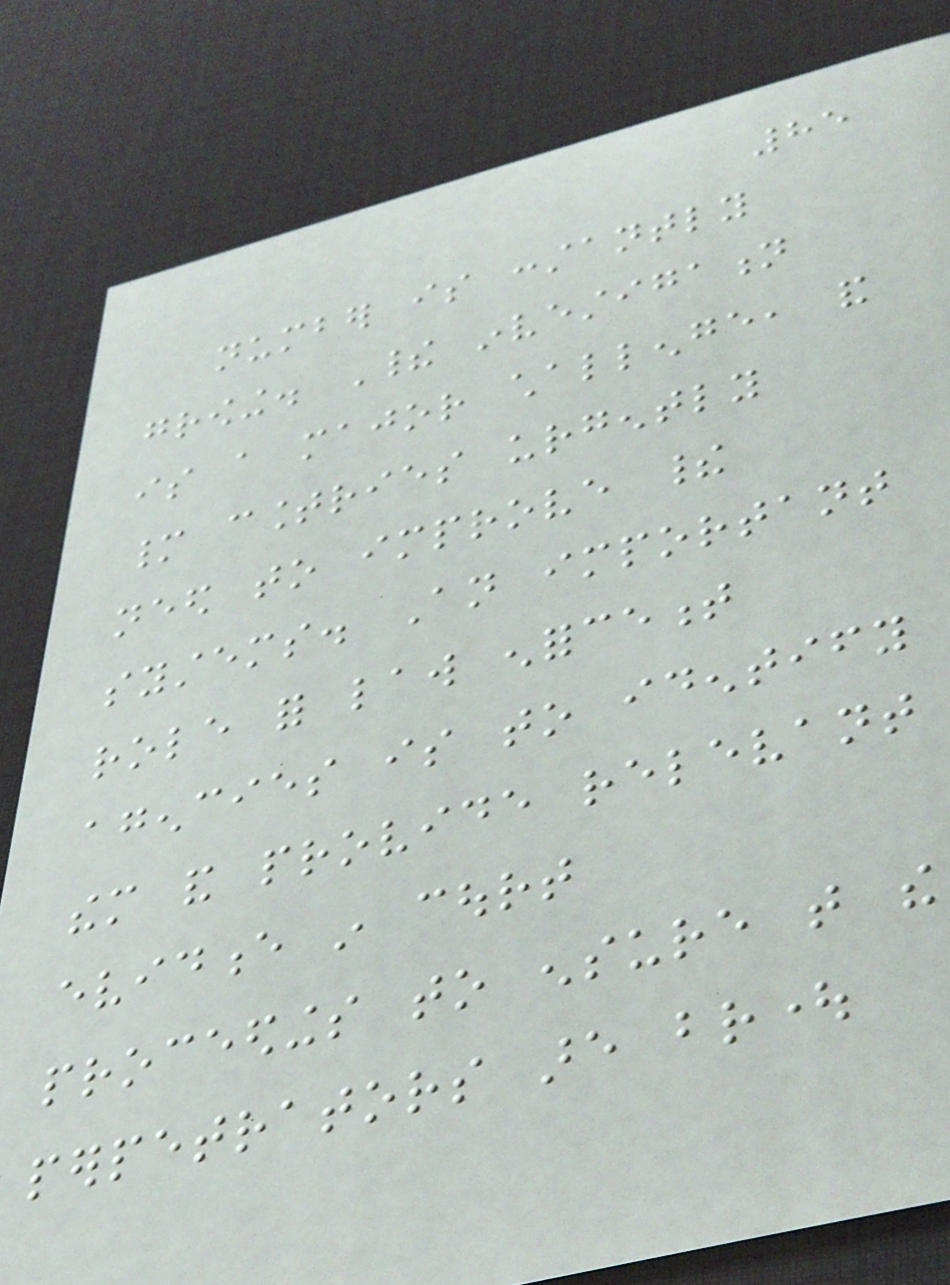85
number is constantly
growing. Their investigation
is a major challenge, and
many countries urgently
need to improve their
systems. An important
role for law enforcement
agencies is to identify
them and provide relevant
evidence in court
proceedings to ensure that the
perpetrators are brought
